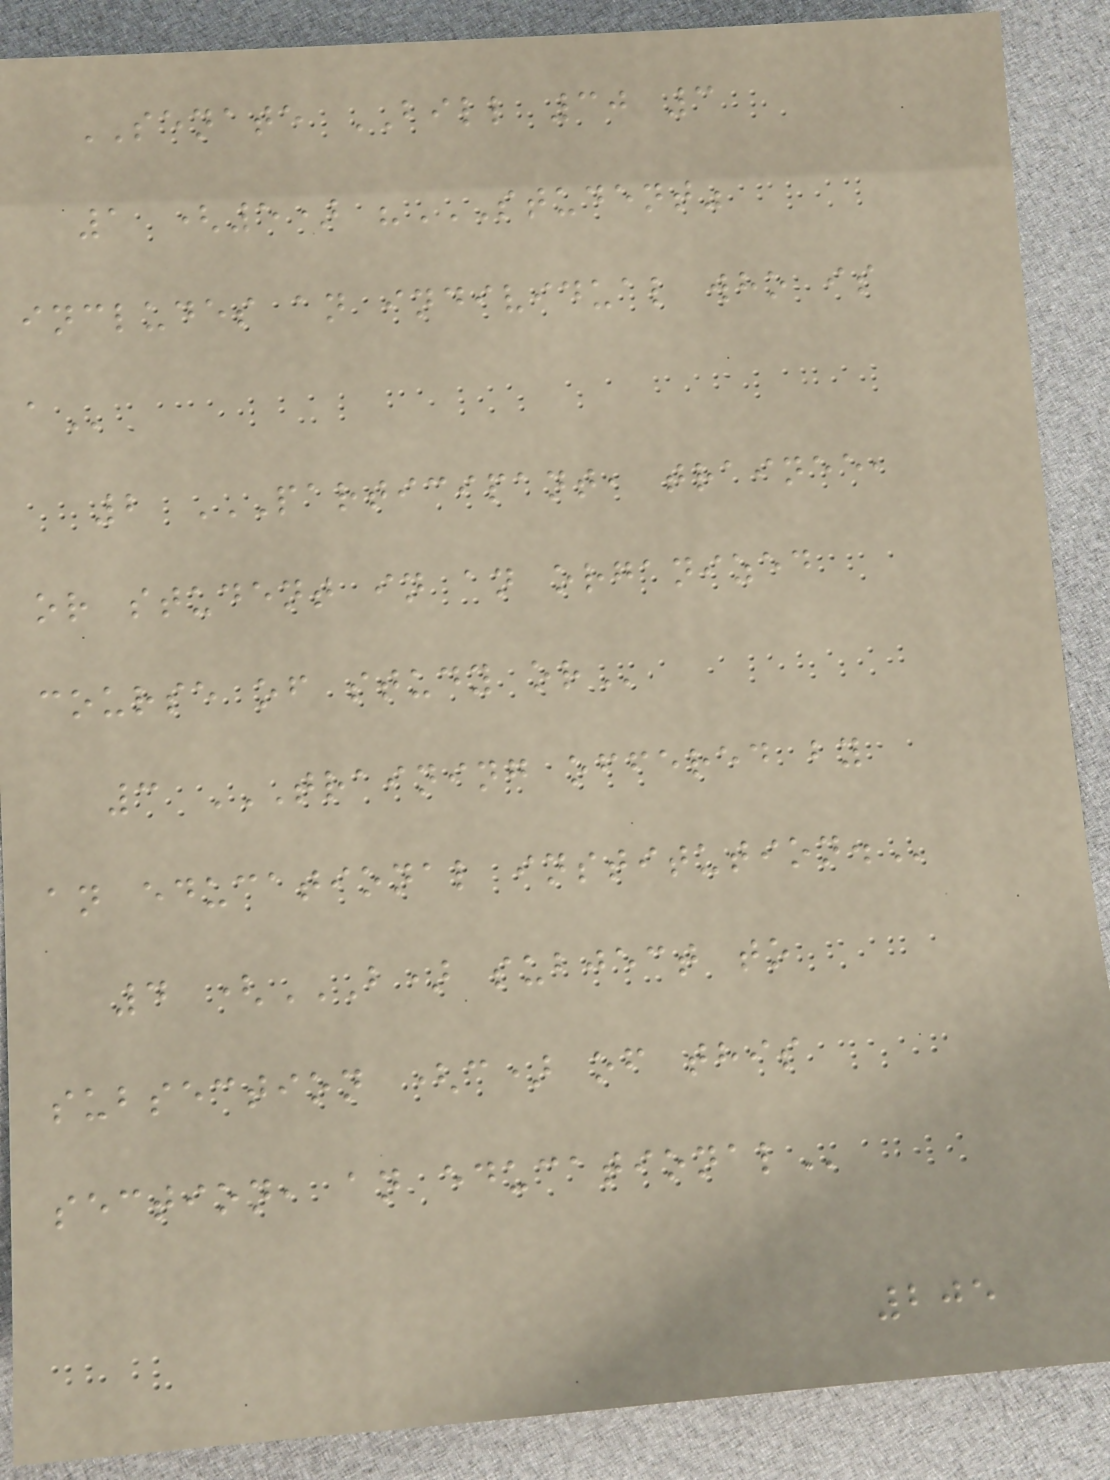SENATE BILL 30 3
1 (5) "STUDENT"
INCLUDES AN INDIVIDUAL WHO IS
A
2 PARTICIPANT, TRAINEE,
OR STUDENT IN AN ORGANIZED
COURSE OF STUDY OR
3 TRAINING OFFERED BY
AN EDUCATIONAL INSTITUTION.
4 (B) SUBJECT TO
SUBSECTION (C) OF THIS
SECTION, AN EDUCATIONAL
205
